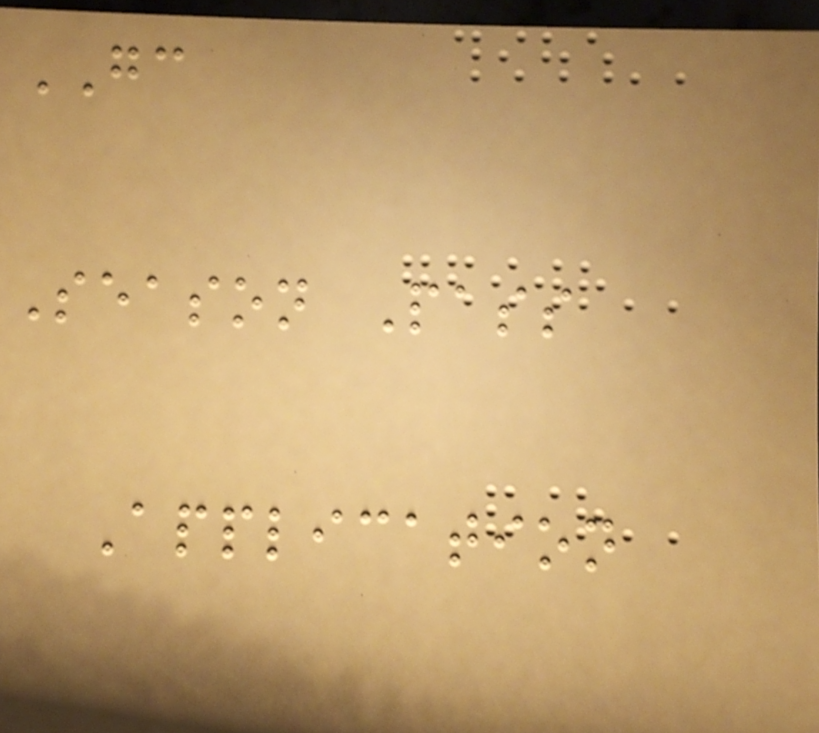GC
Season Pass
Application
